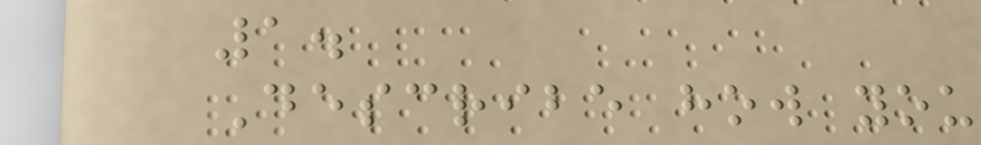1.
Describe how you
